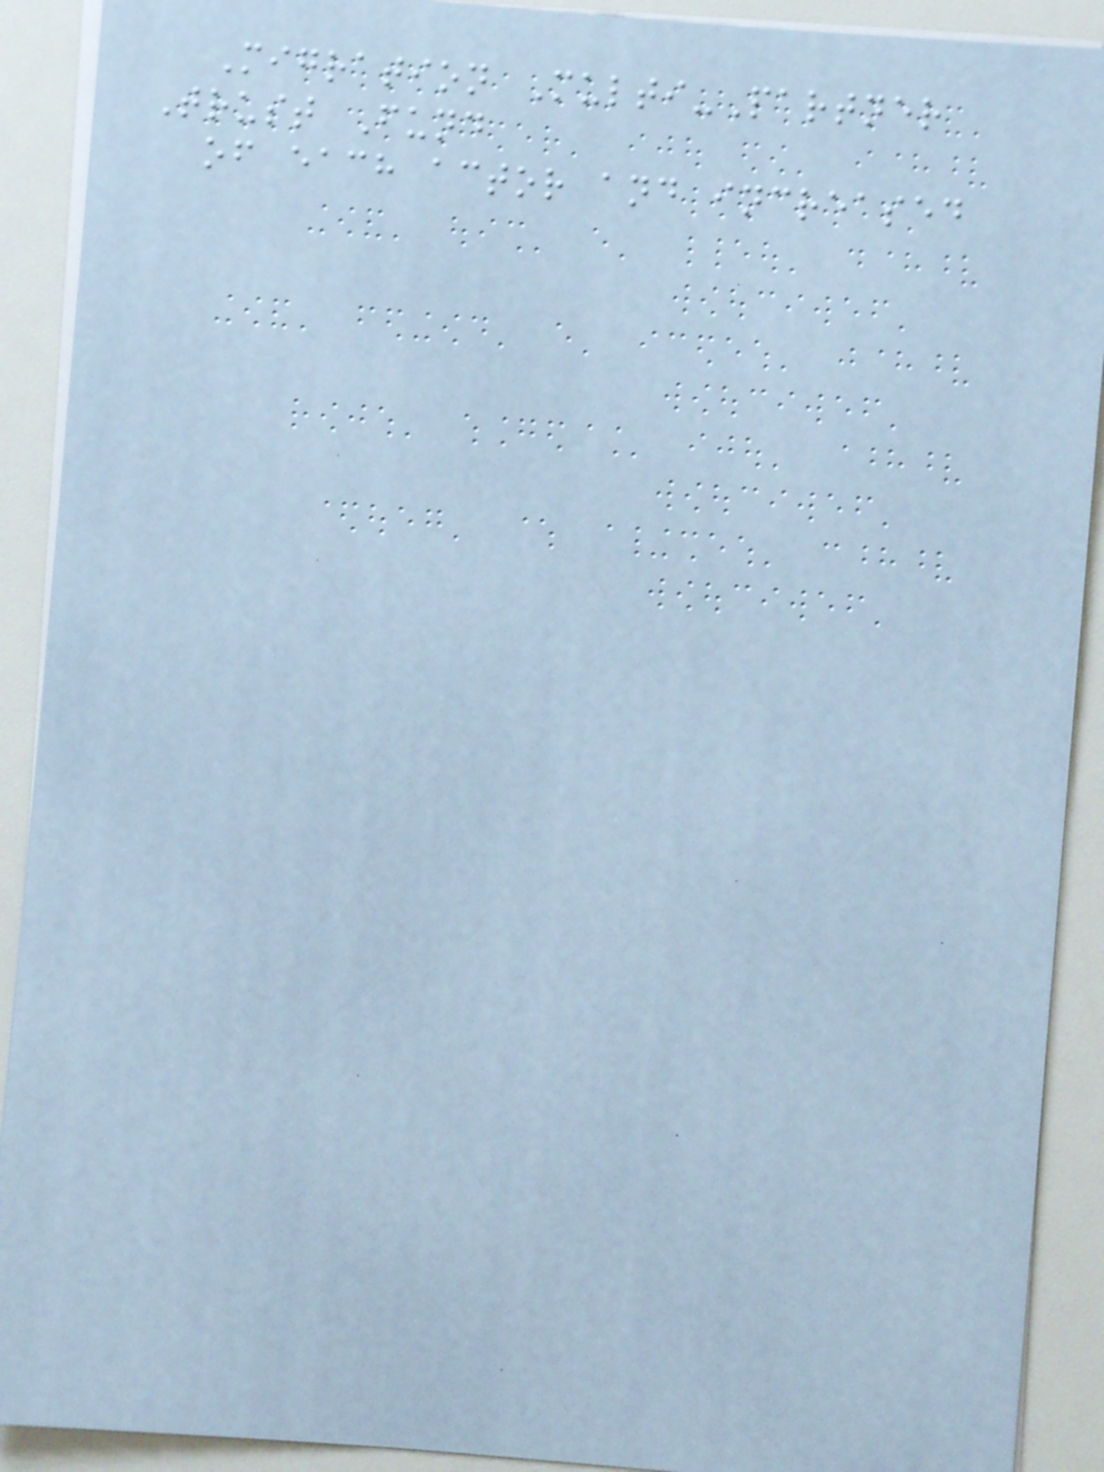Migration Multi-Partner
Trust Fund
of each actor and increased
